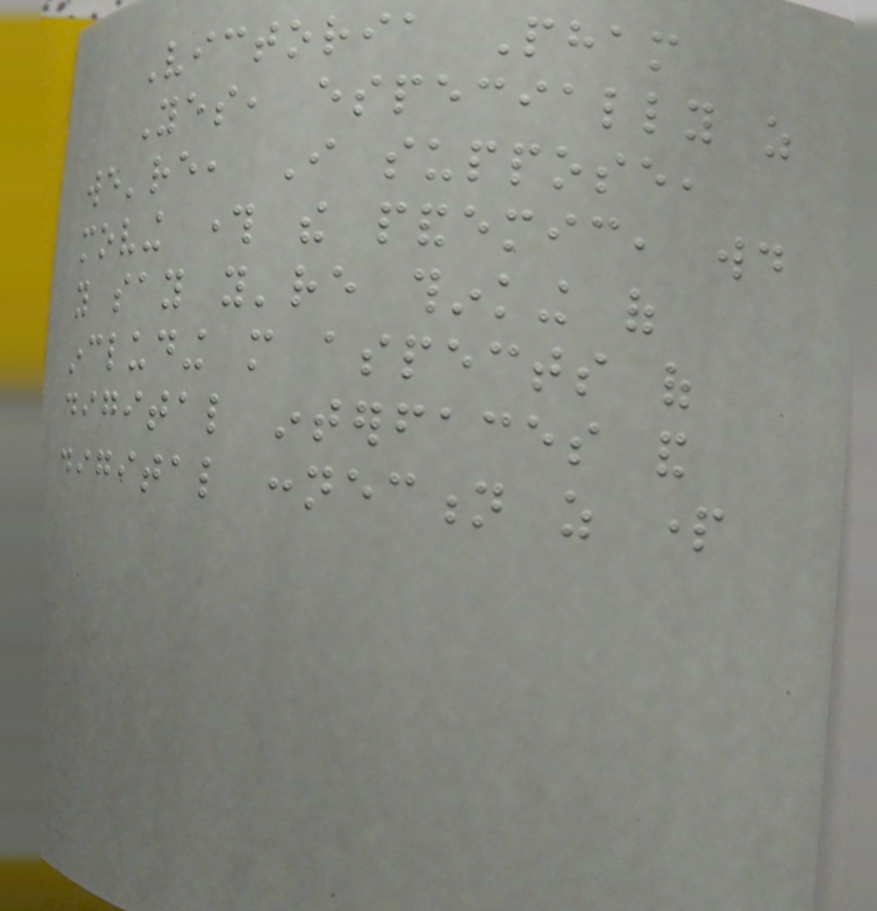Victoria Pham
Yes, especially as
we're, I suppose,
moving through the pandemic, would
you say you're thinking of
including more aspects of
digital interfaces and
digital connection as part
